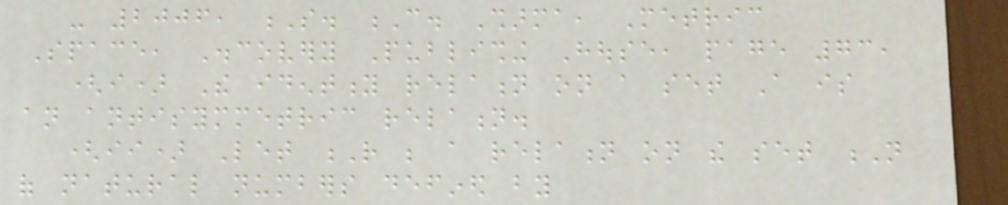- 2006, S. C. Sharma, Metric
Space, Discovery Publishing House, page 73,
(i) The identity relation on a set A is
an antisymmetric relation.
(ii) Let R be a relation on the set N
of natural numbers defined by
